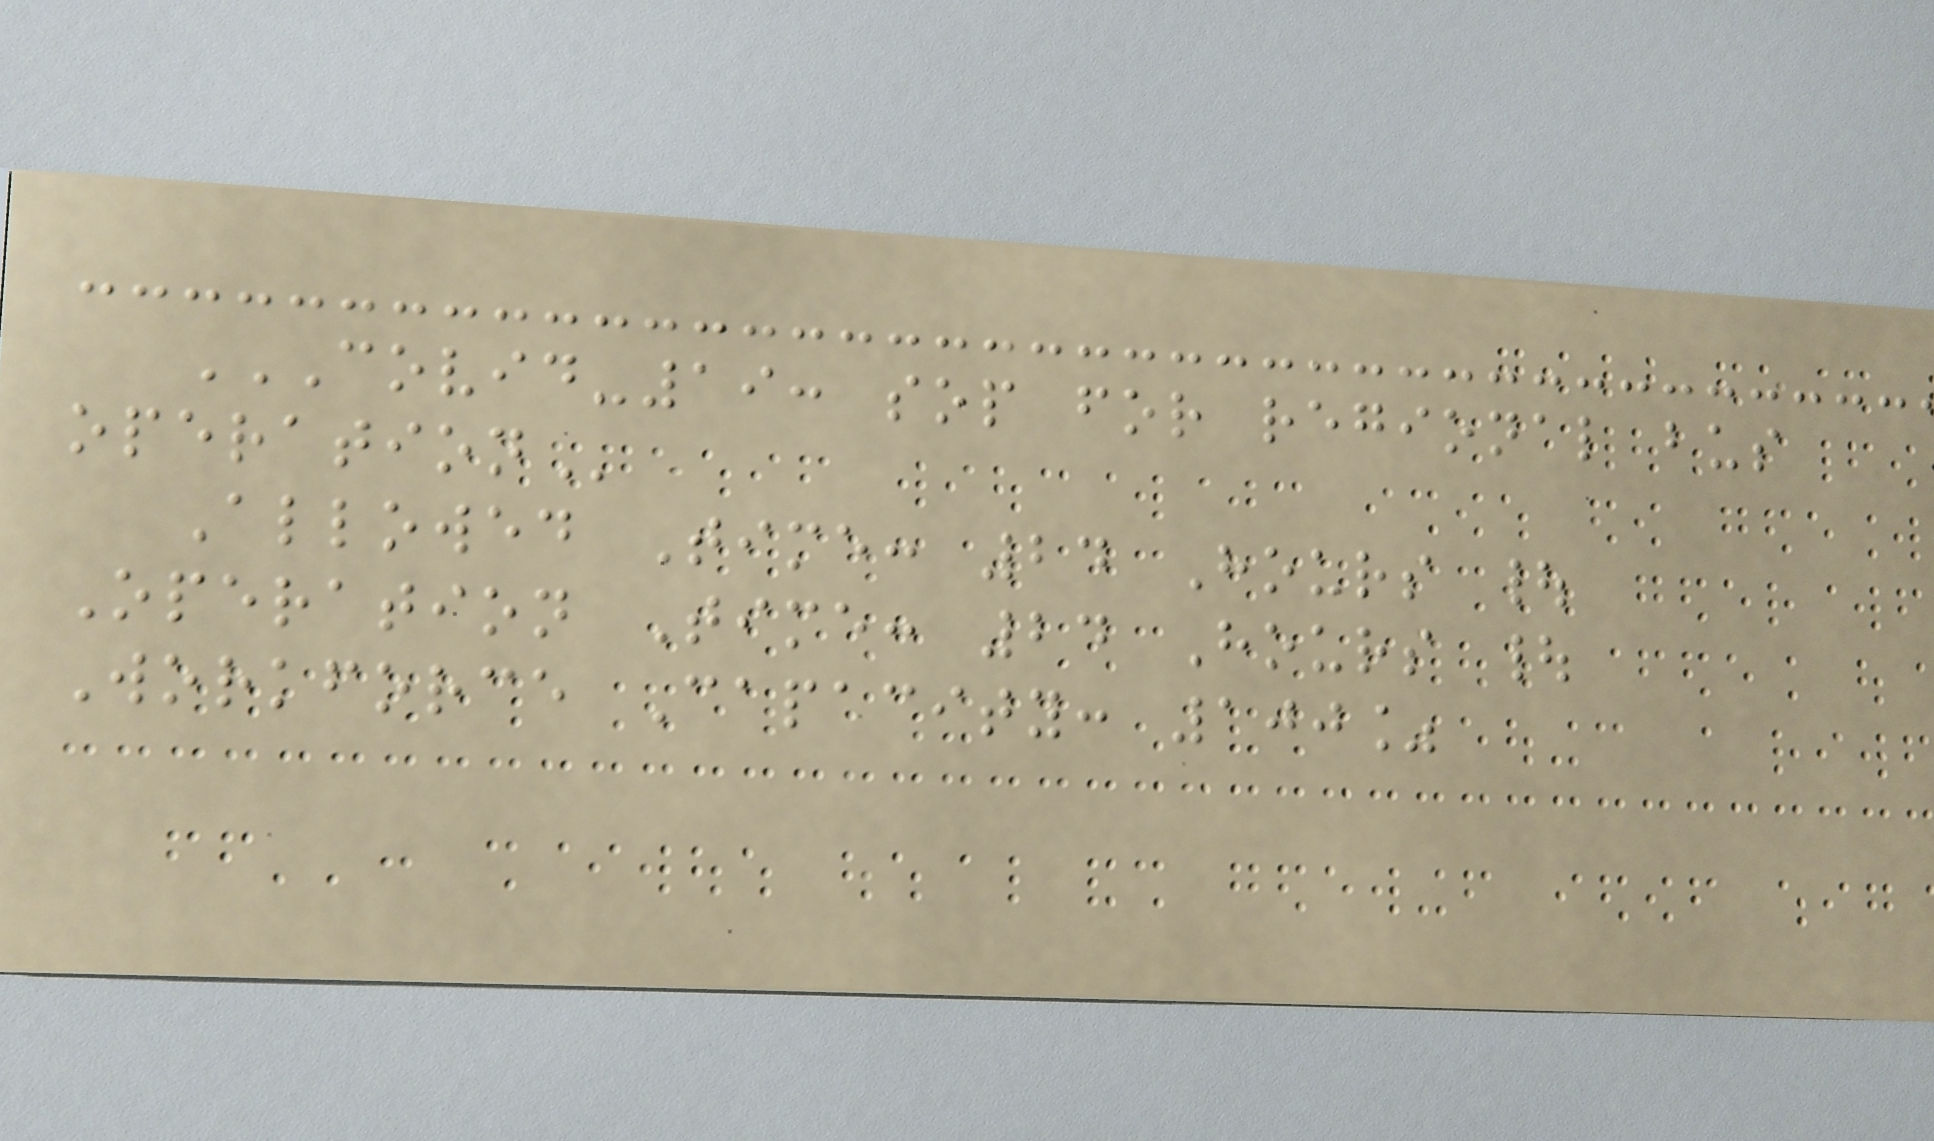COVID-19: SOP FOR REGIONAL BUS
OPERATION
Allowed Time: 24 Hours |
Operation Time: 24 Hours |
Workforce Capacity: 100%
